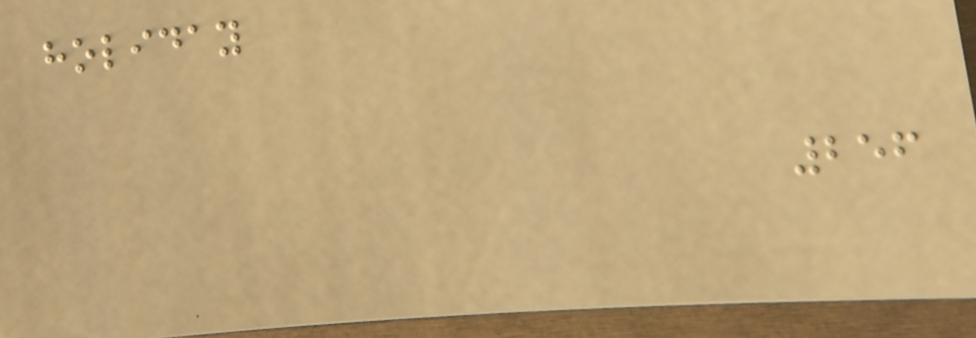holiday
256
